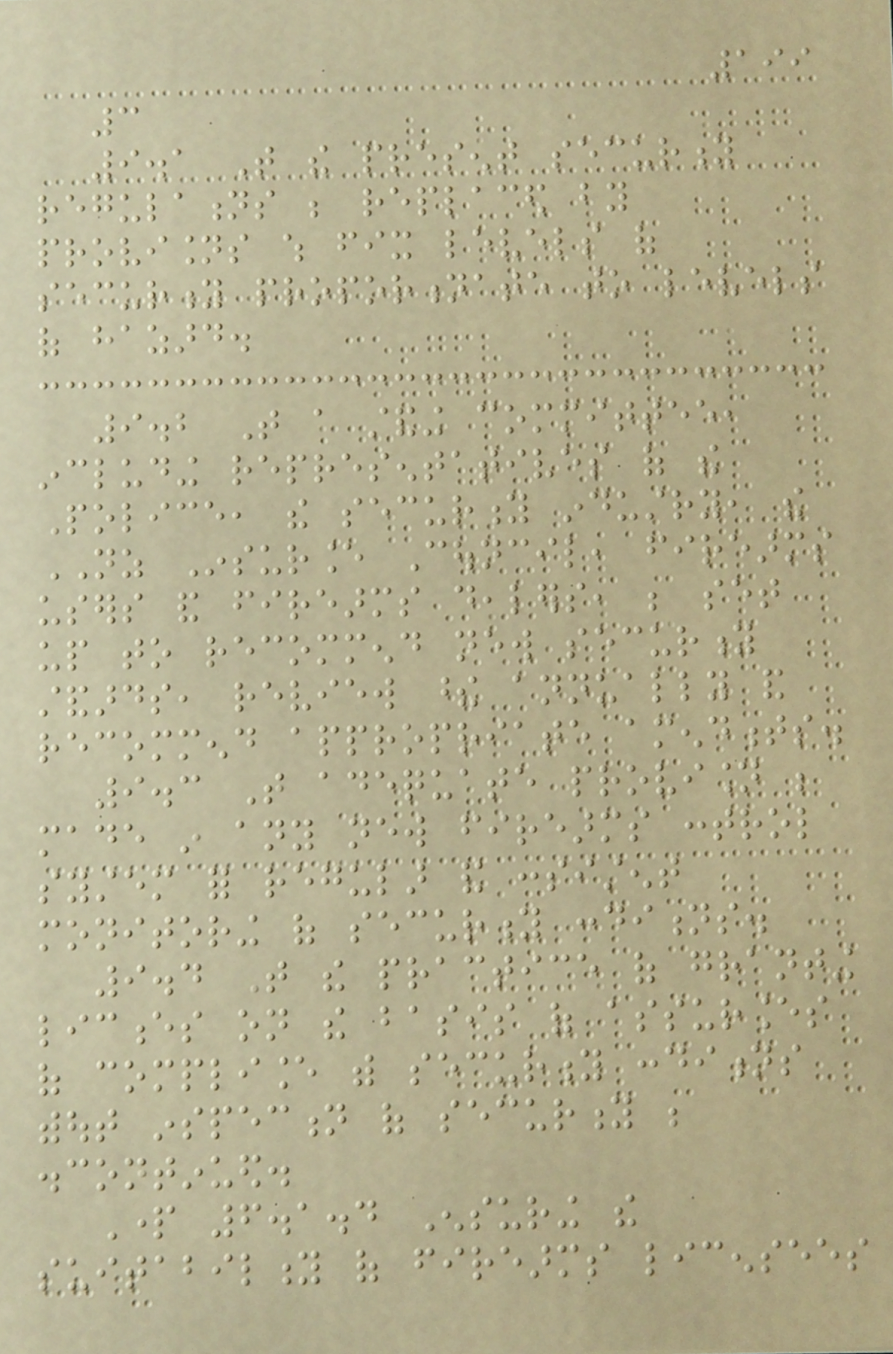199
3
9.1 That the present security
regulations be replaced by
provisions which fix levels of
security proportionate to levels
of hazard.
9.2 That a standing committee,
including representatives of the
Police, the security industry, the
NZ Insurance Council, firearms
users and firearms dealers, be set
up to recommend new security
standards, review these annually and
recommend appropriate amendments.
9.3 That adequate provision be
made in any new firearms control
system for regular and consistent
monitoring of security conditions.
9.4 That the practice of granting
licences on the basis of assurances
of compliance with security conditions
without inspection of security be
discontinued.
Part 6.1.4 Ensuring the
suitability of firearms licensees
